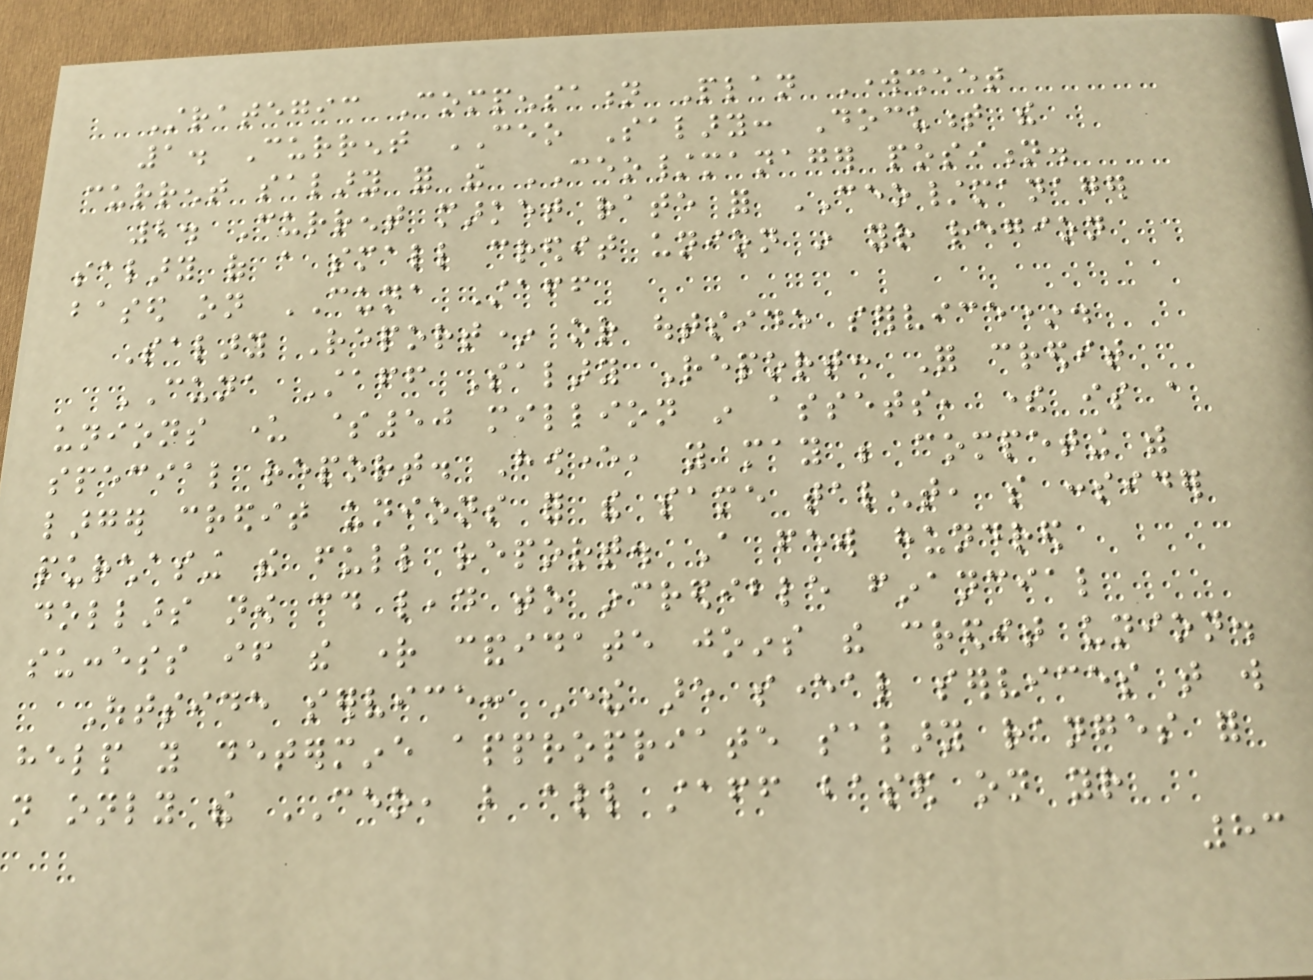Strategic Compensation Plan Worksheet
1. Current CEO Salary: Document the
current salary for the CEO/manager position.
2. Current market rate for CEO/manager
salary of a small credit union in your region
based on CUNA Staff
Salary Report* or outside service*.
CUNA Staff Salary Report: For credit
unions under $50 million in assets, there is a
special report. However, you may be competing with
larger credit unions for the same talent, so consider
purchasing the full report. A few hundred
dollars now could lead to incredible financial
success if the right candidate joins the credit union.
Outside service: There are several services that will
help you determine appropriate salary ranges for
not only the CEO, but all staff based on your
83
